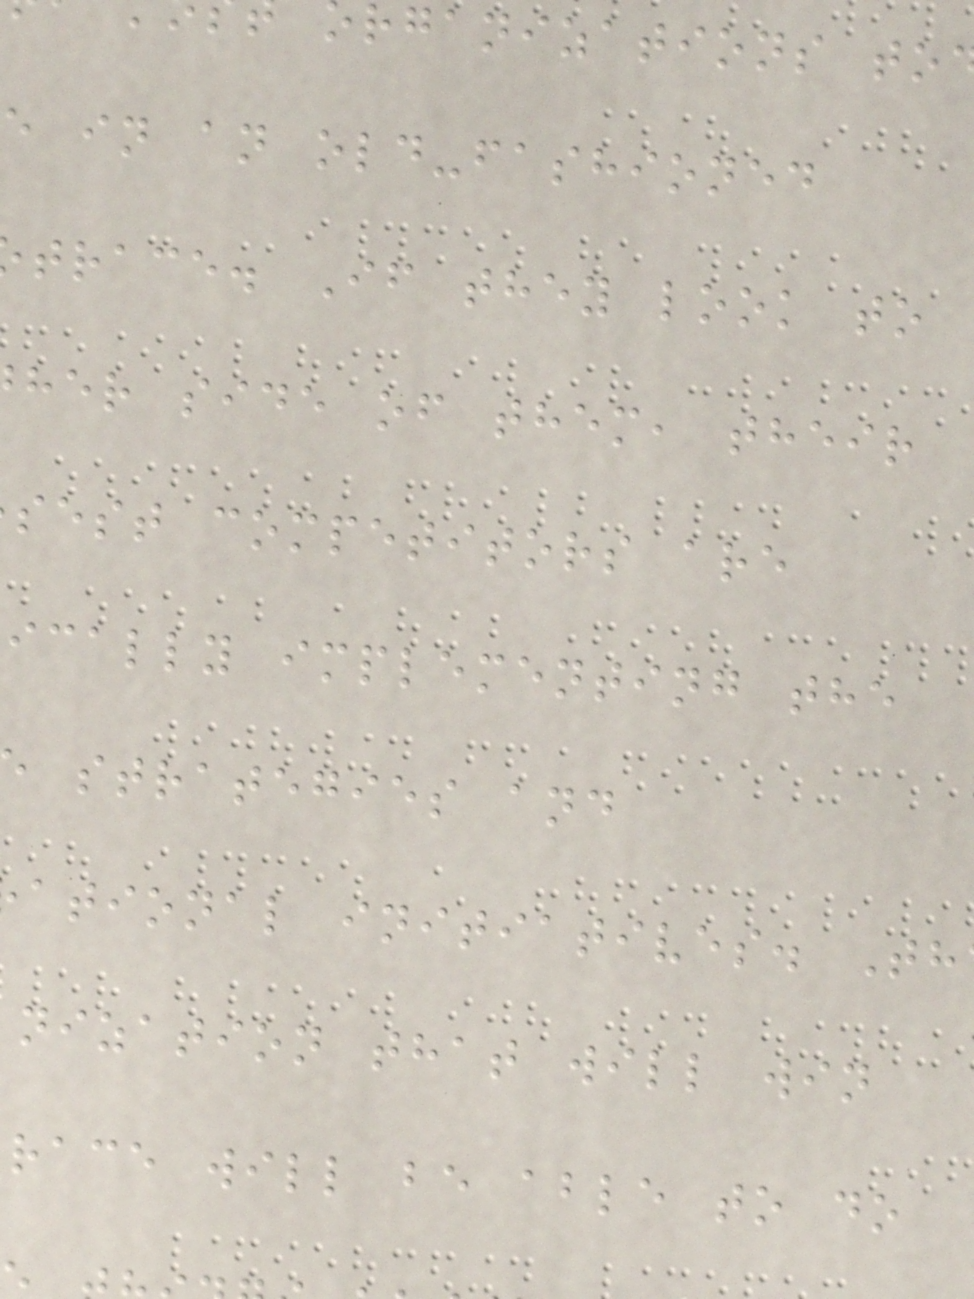rganizations to
e in an old-fashioned
trace. If they look to
her side of them, their
sest competitors are
ically implementing the
strategies and
ational initiatives. Th
nization that will win
race will be able to do
